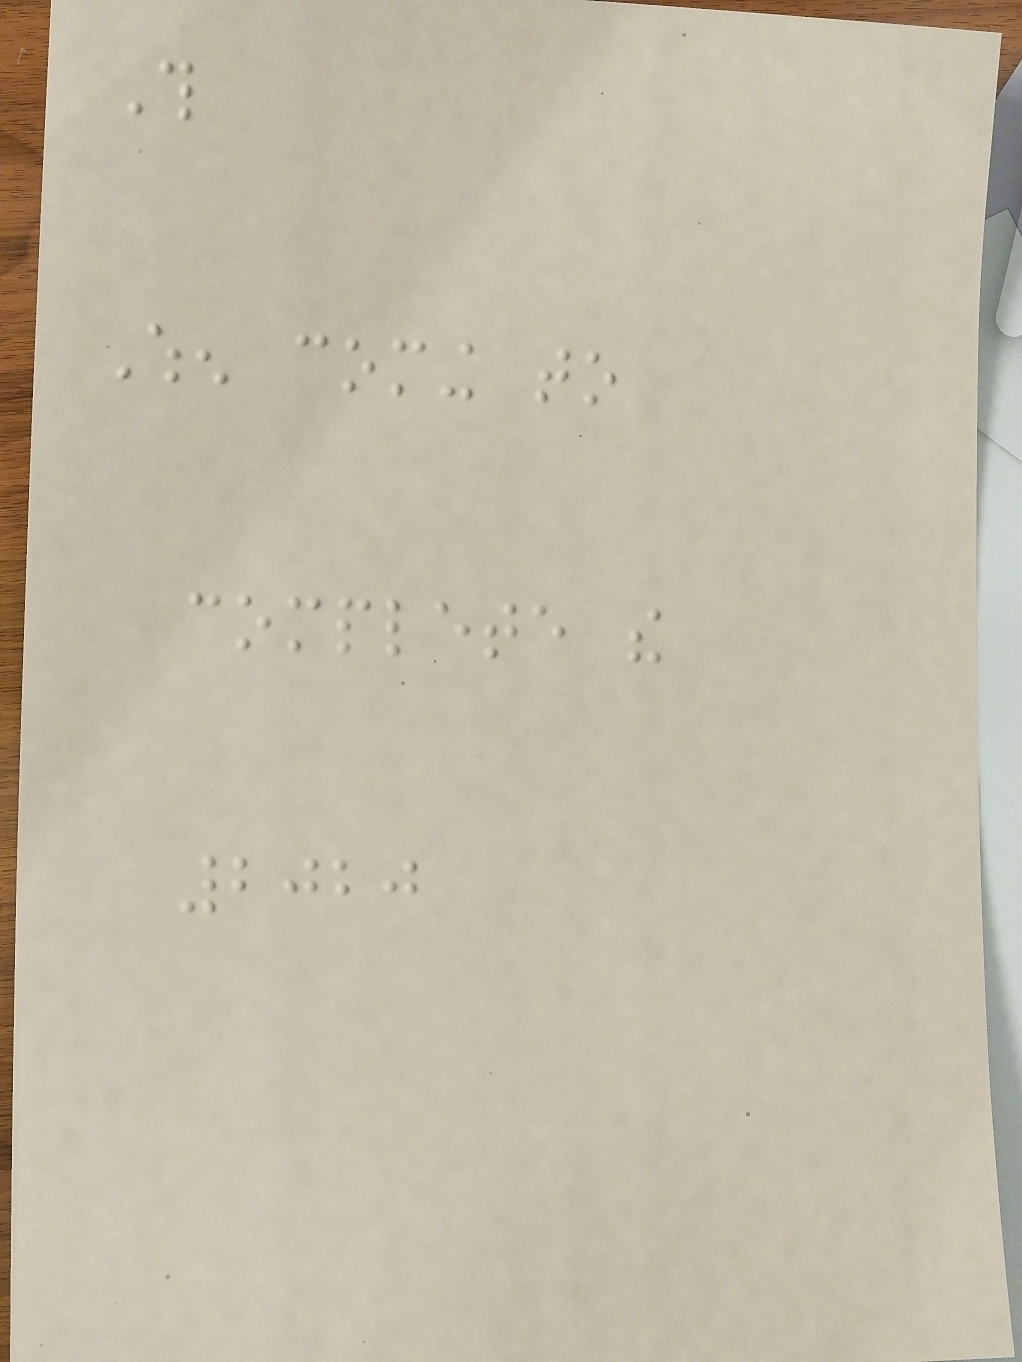This
When coming to
complete the
2020
